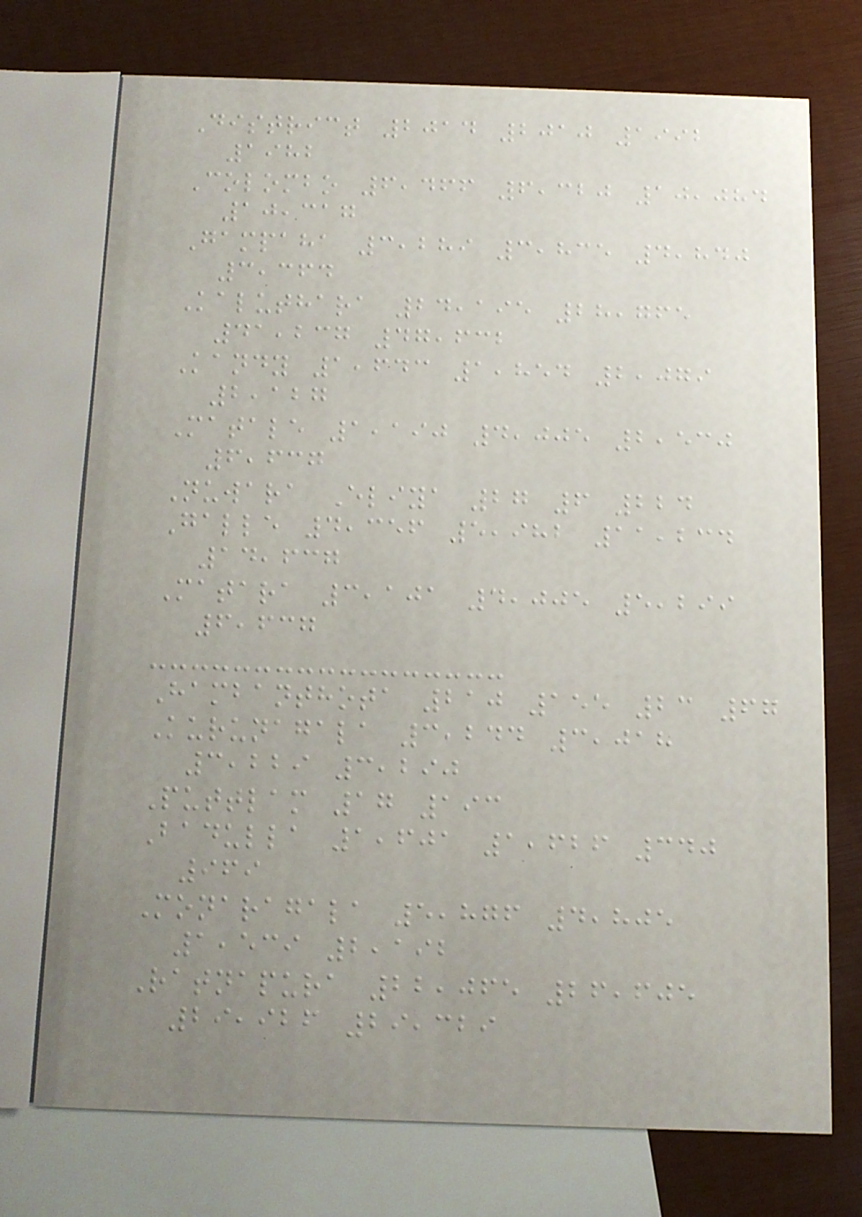District 2014 2010 1992
1982
Colombo 6,466 6,320 10,084
10,317
Gampaha 3,289 3,835 4,840
3,364
Kaluthara 24,195 28,765
41,237 47,632
Kandy 1,643 1,854 2,079
2,127
Matale 1,190 4,005 2,530
6,637
Nuwara Eliya 27 6 224
Galle 4,356 5,982 11,234
14,637
Matara 3,101 4,005 5,299
6,637
Hambanthota 210 155 23 67
Kurunagala 3,244 3,018
3,229 3,290
Puttlam 17 193
Badulla 1,601 1,626 340
969
Monaragala 5,876 4,805
1,539 2,192
Ratnapura 22,065 26,605
29,926 29,329
